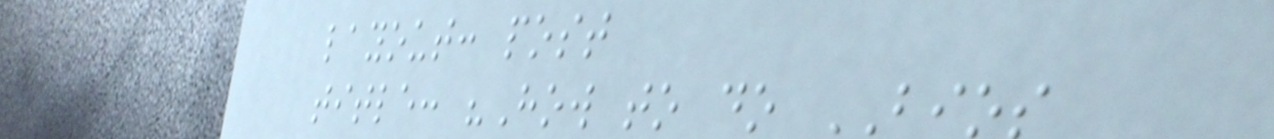layout: post
title: "How to do BIOS
